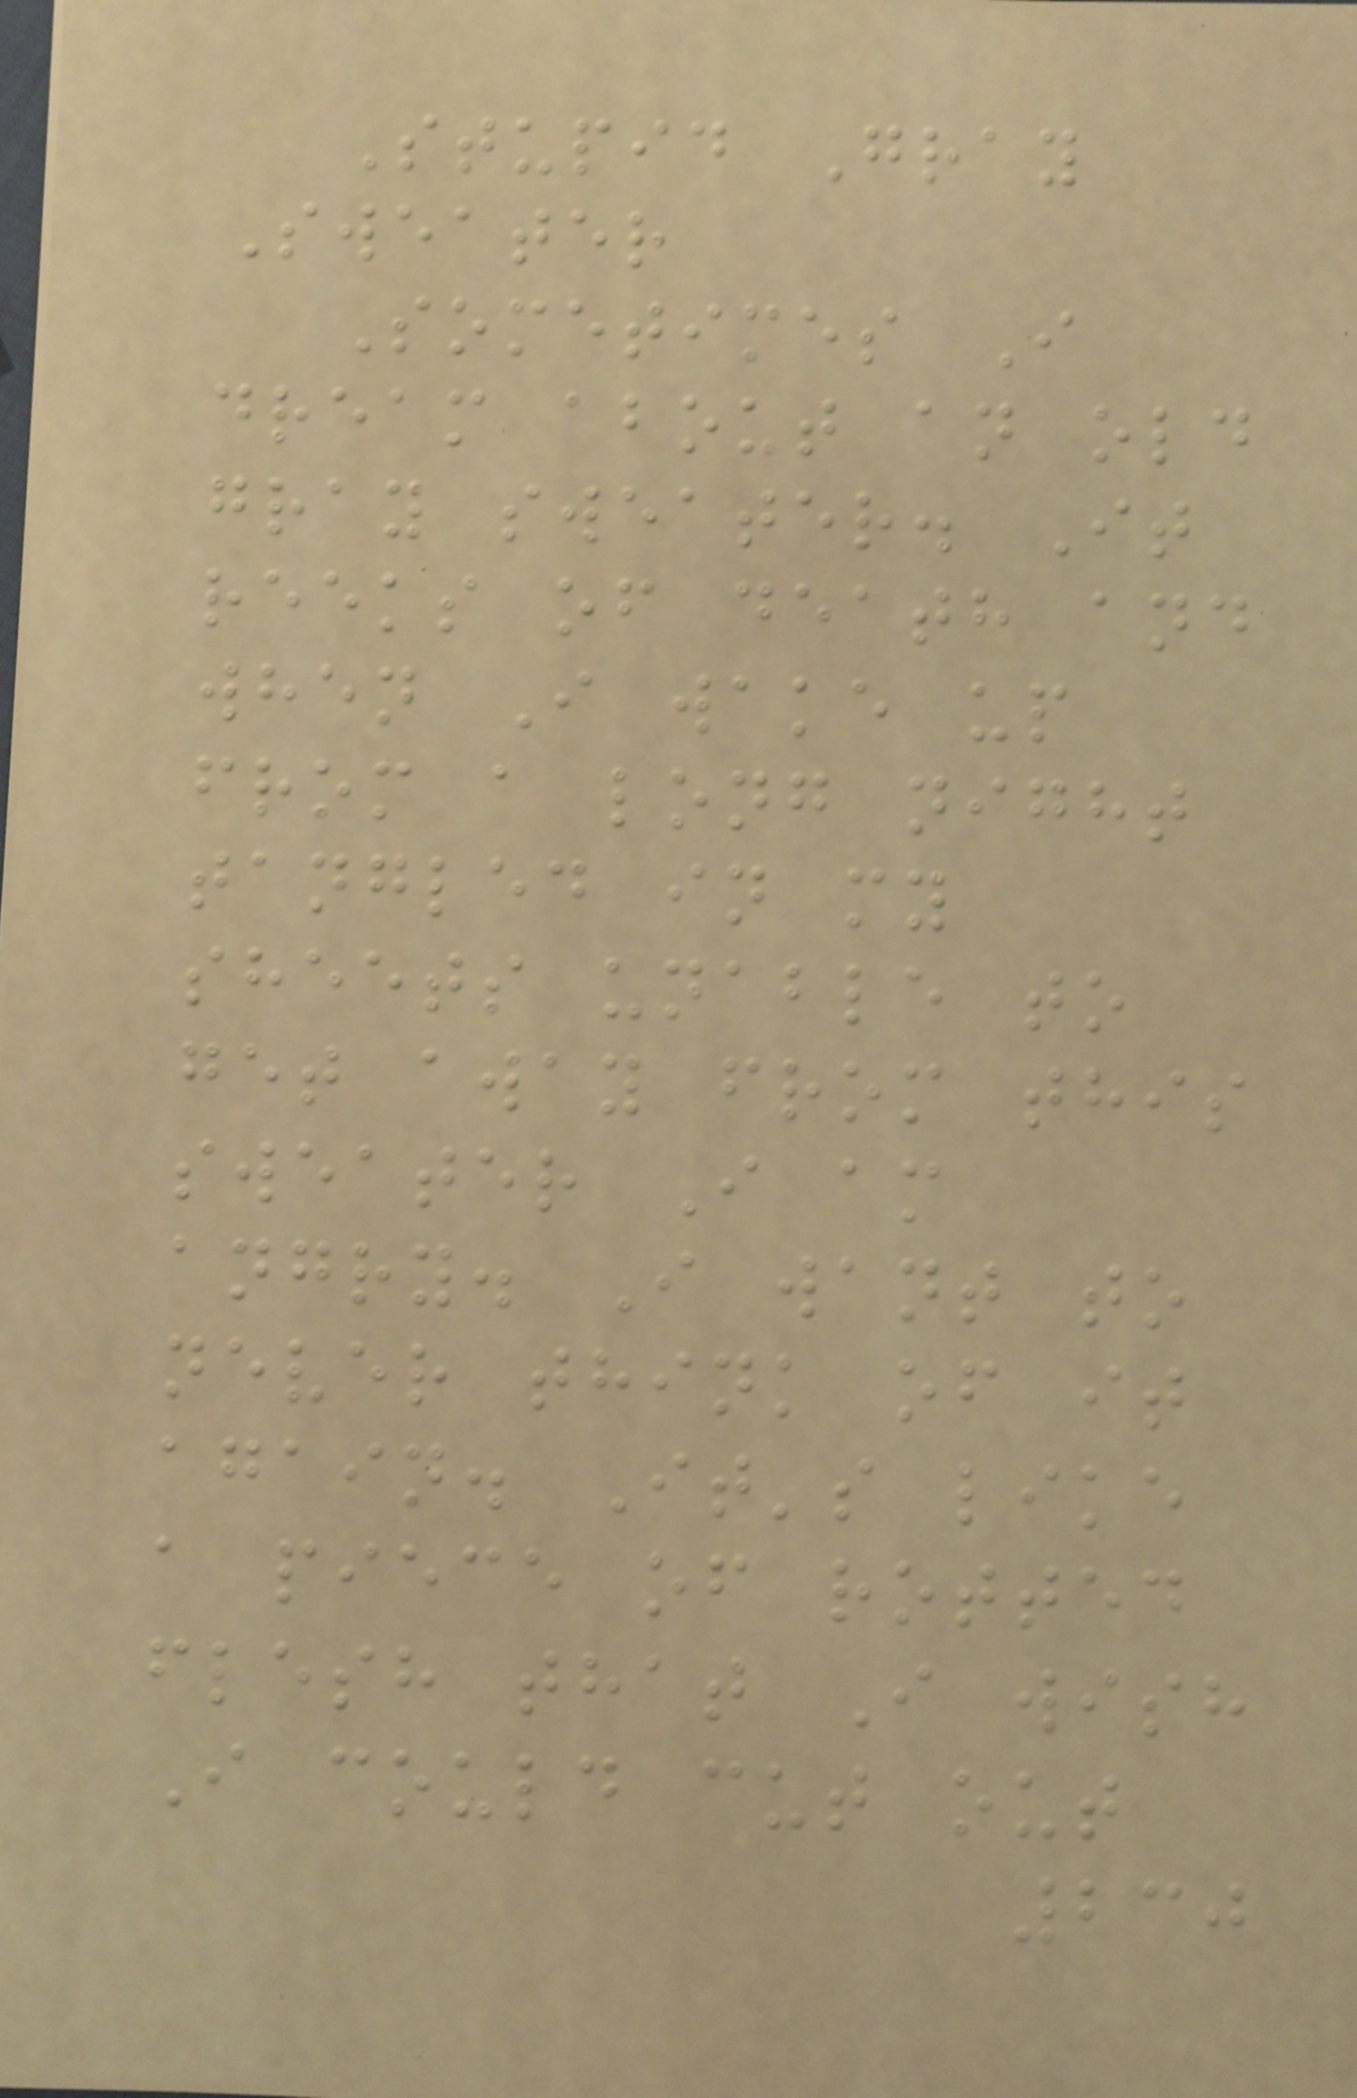Stupid Gray
Sweater
Sometimes I
dream about an old
gray sweater. It
reeks of death and
when I wake up
from a long night
tangled in my
sheets unable to
get away from this
sweater I am
angry. I want to
never think of it
again. It's like
a piece of rotted
flesh that I wish
I could cut out
230
